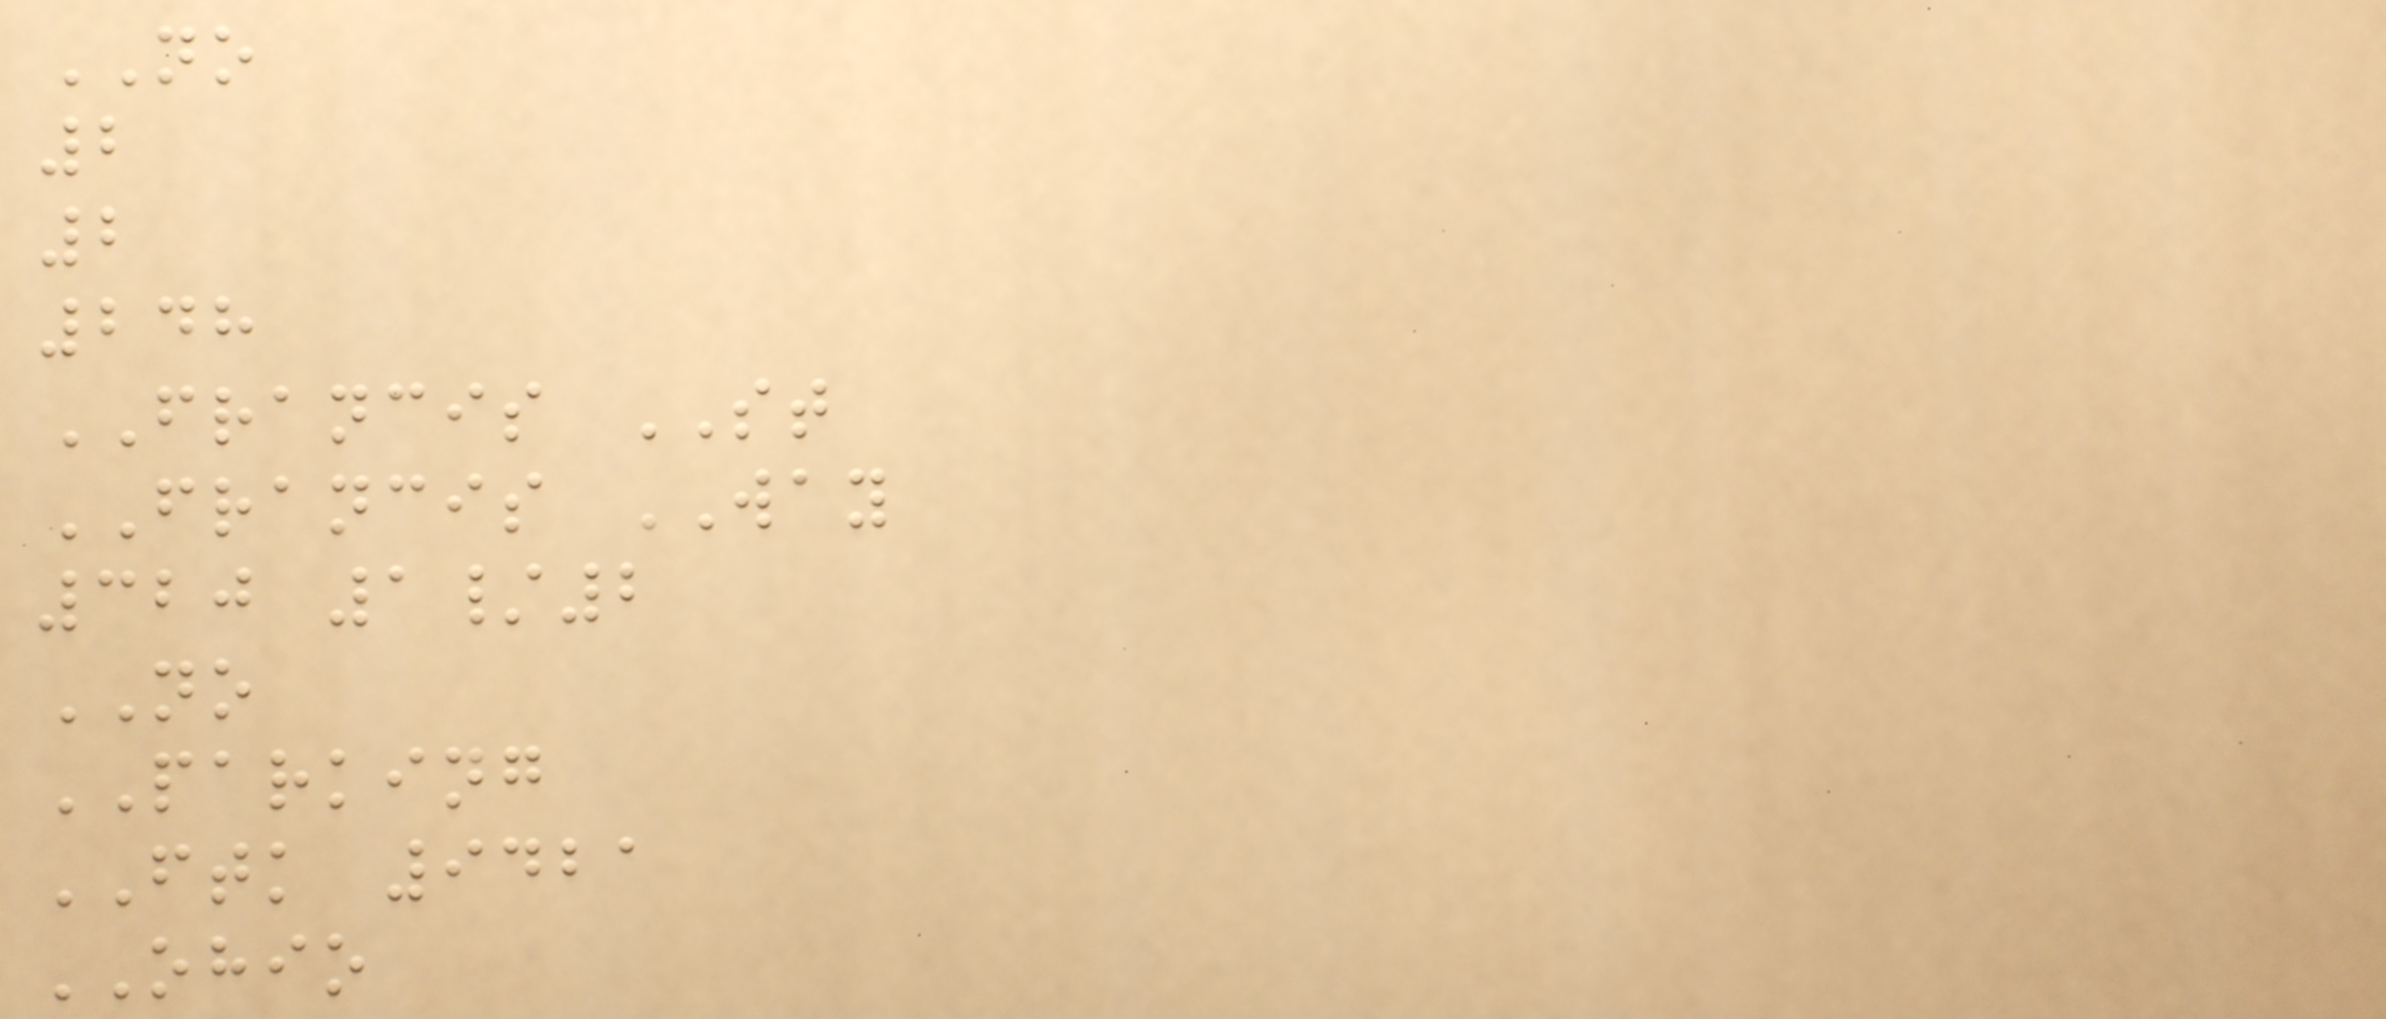NO
2
2
248
FRANCIS ST
FRANCIS WAY
320 1/2
NO
PARKING
FTK 9421
OHIO
